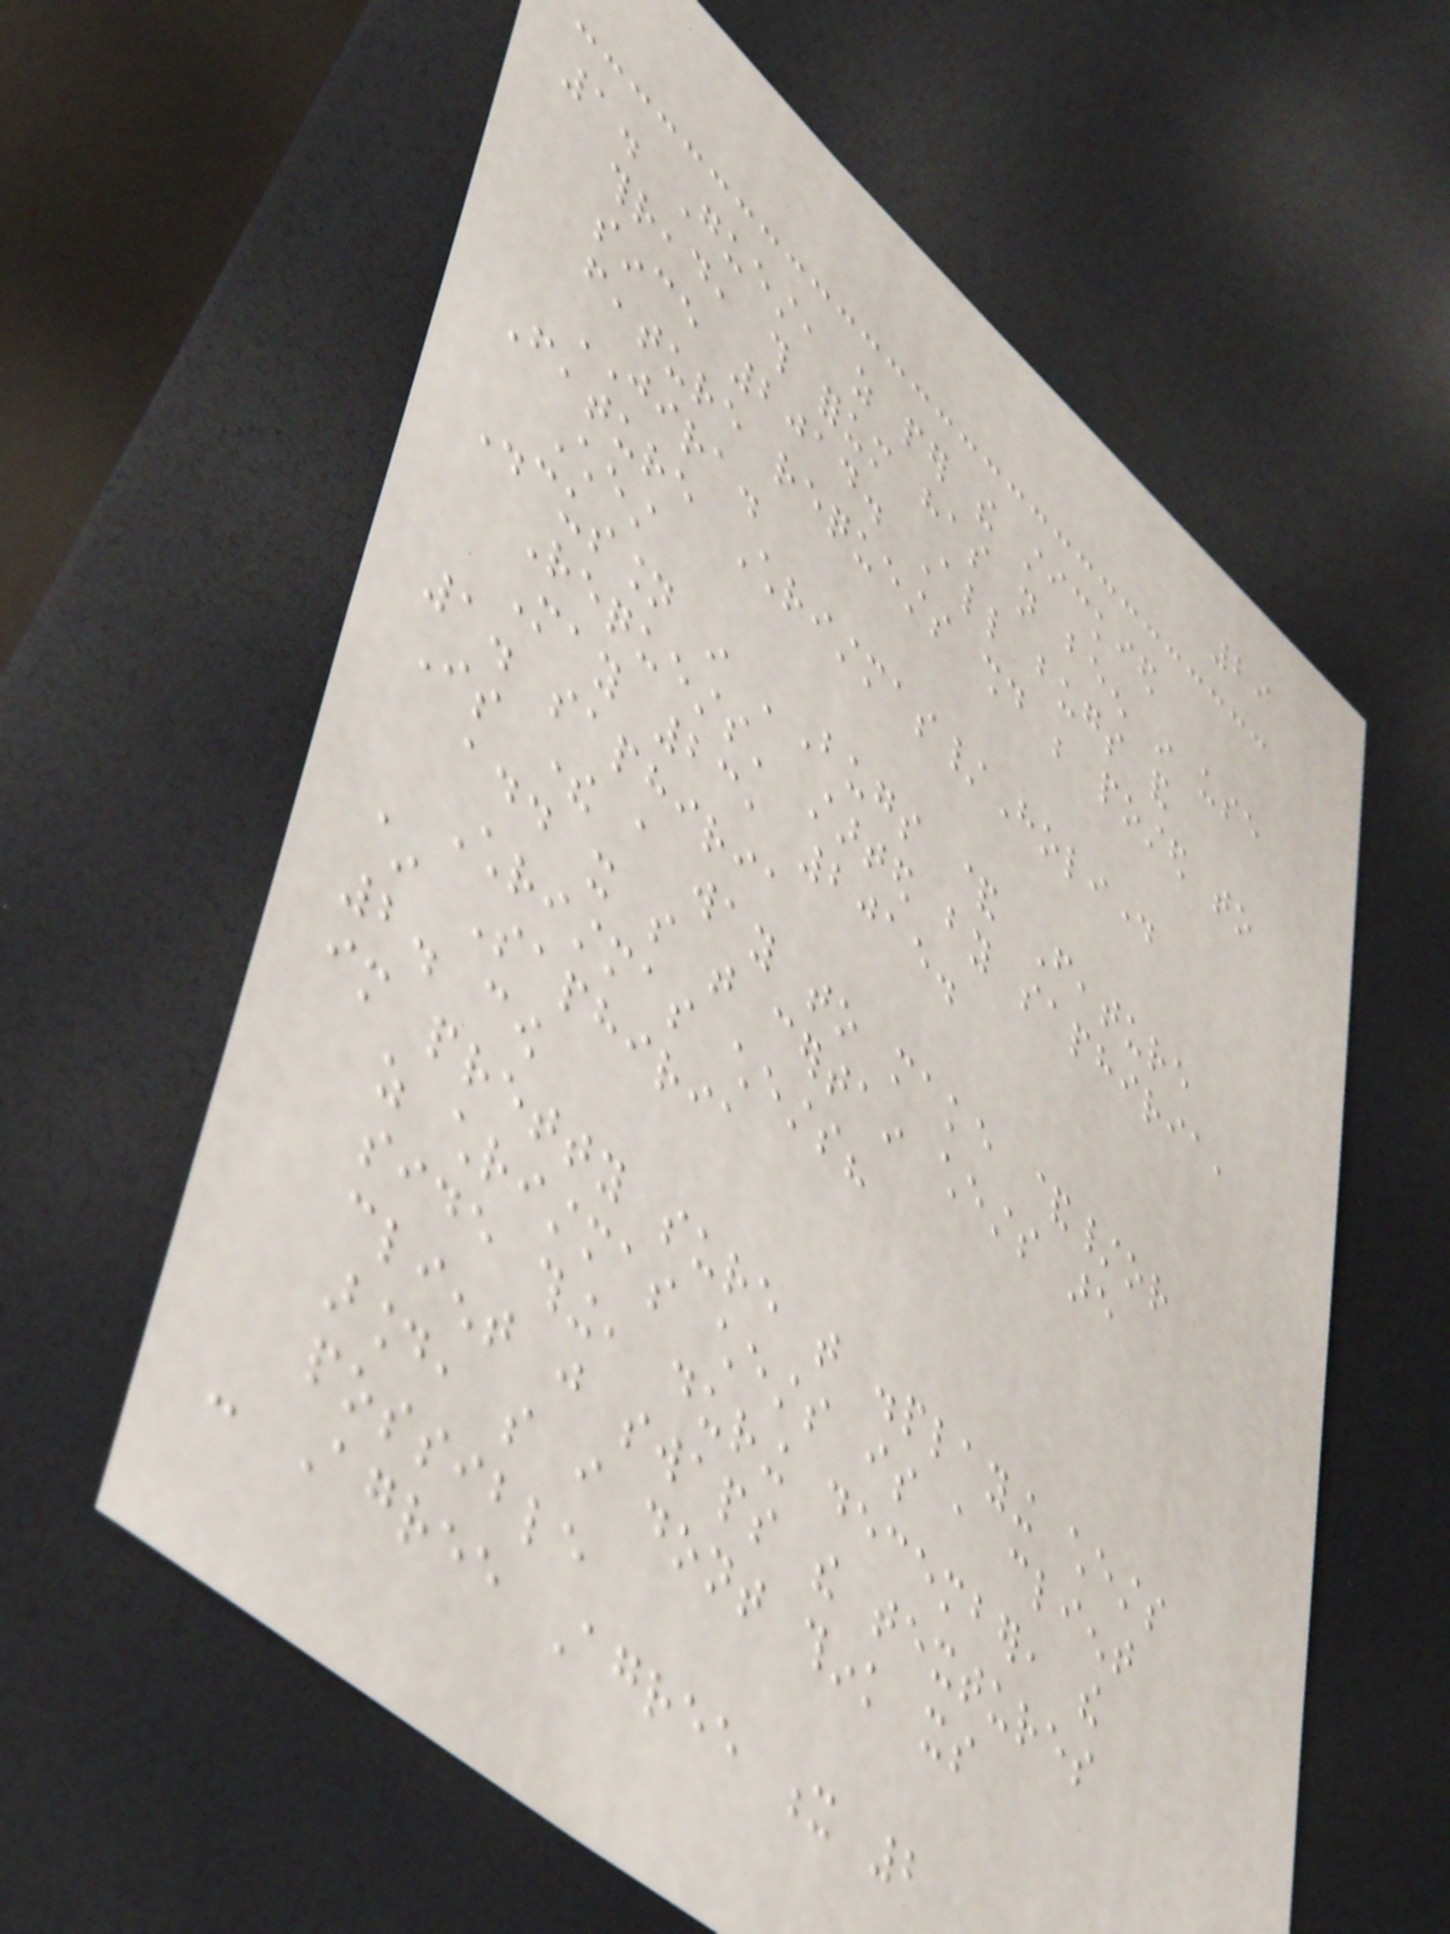29
1. Guest, as per the stickied
thread, this forum has not been in use
since 2014. All bugs and
feature requests should be posted to
JIRA.
Feature Christmas/Holiday
Chest
Discussion in 'Bugs & Feature
Requests' started by saphiria,
May 23, 2015.
1. saphiria
Is there a way to make &/or
add it so that certain chests are
Christmas chests?
~ Saphiria
2. cow
im pretty sure that displaying chests
as christmas chests is a client
side thing, during december, the
client just swaps the textures
around, so i dont think its
possible
- Agree Agree x 2
